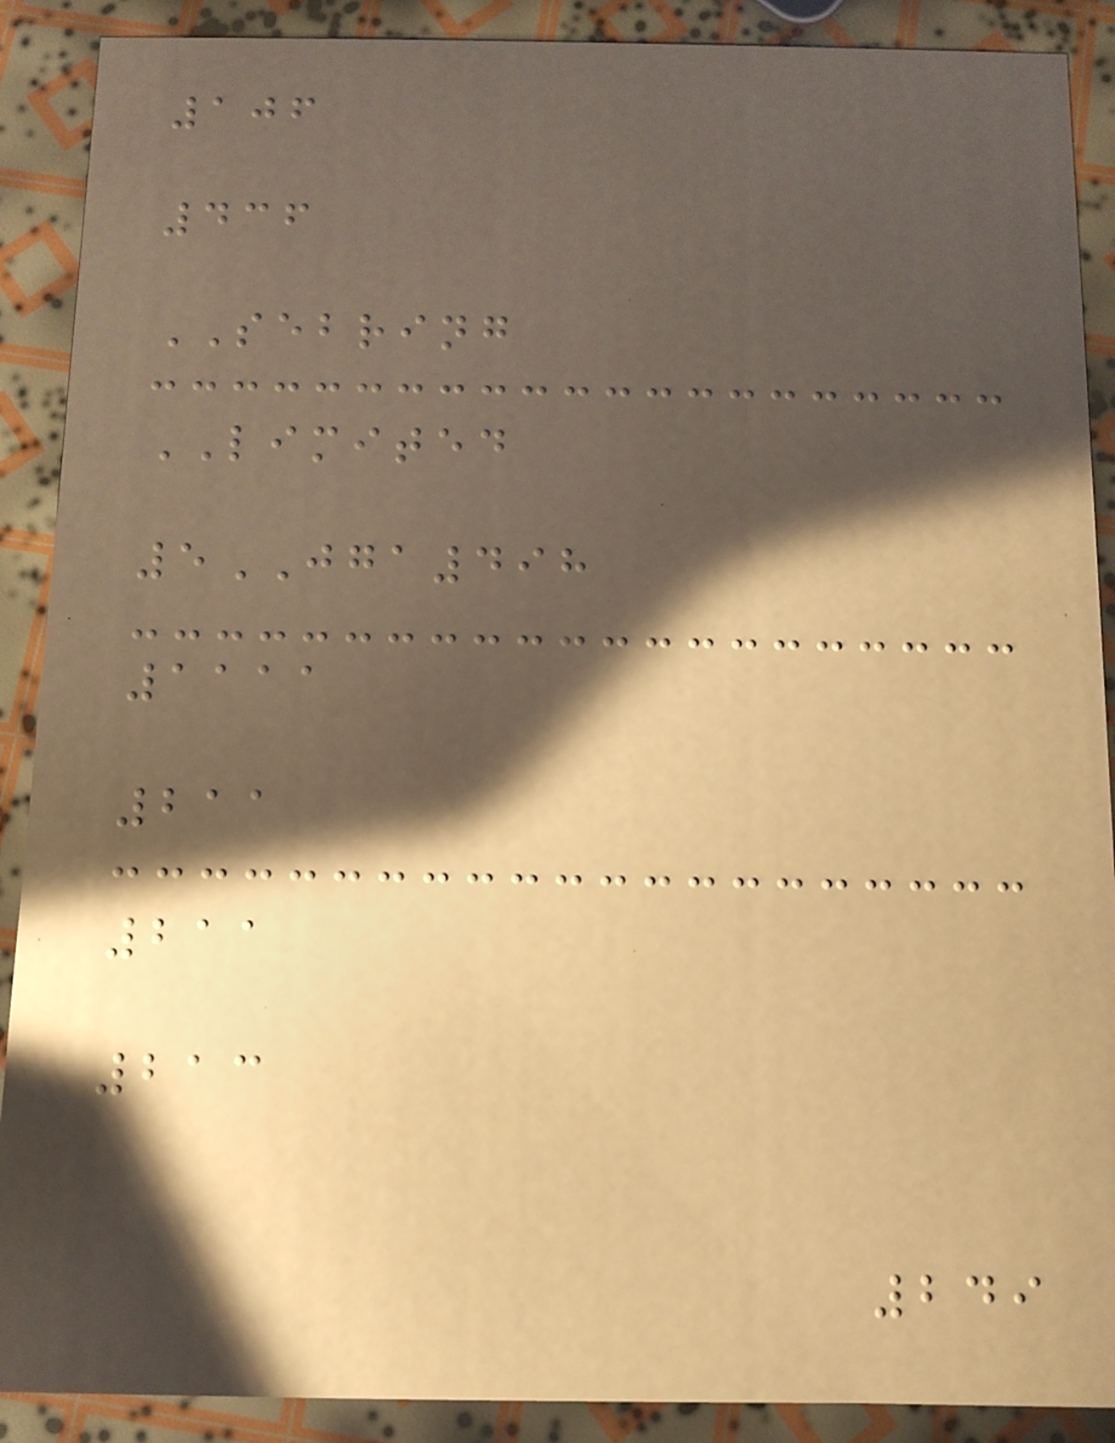106
436
SEBRING
LIMITED
5JGA498
1111
211
211
213
249
